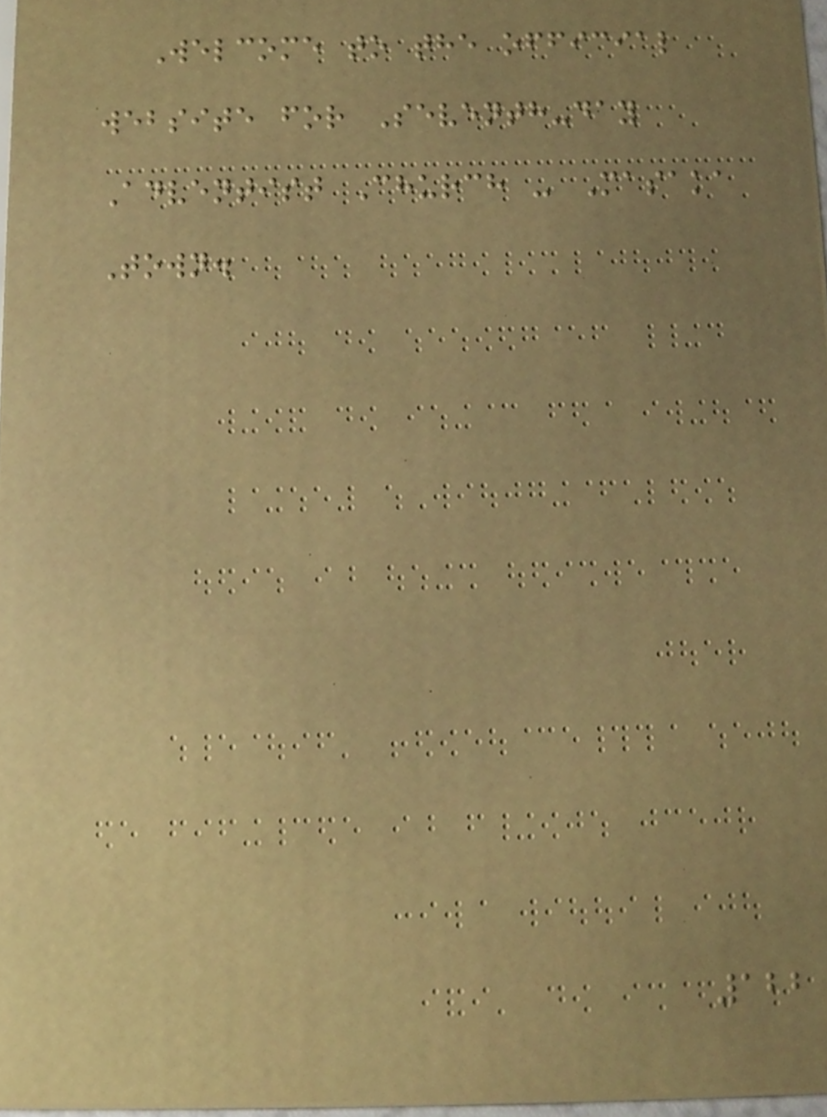Welcome to the official
website for Seventh-day
Adventist Church - Masaka
Town.
122
